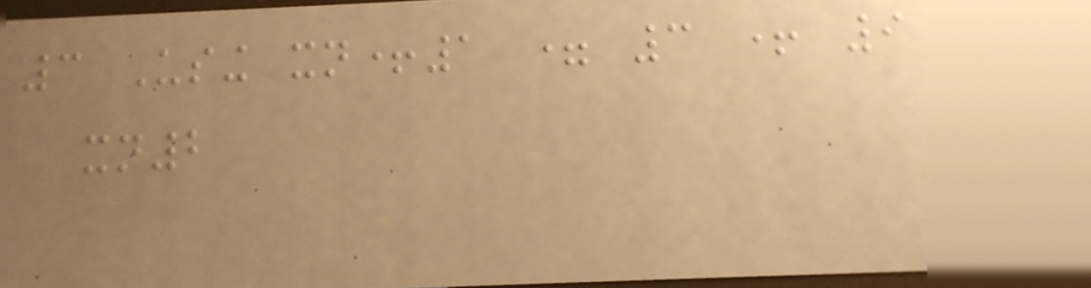3 Using xn+1 = 3 + 9
xn2
